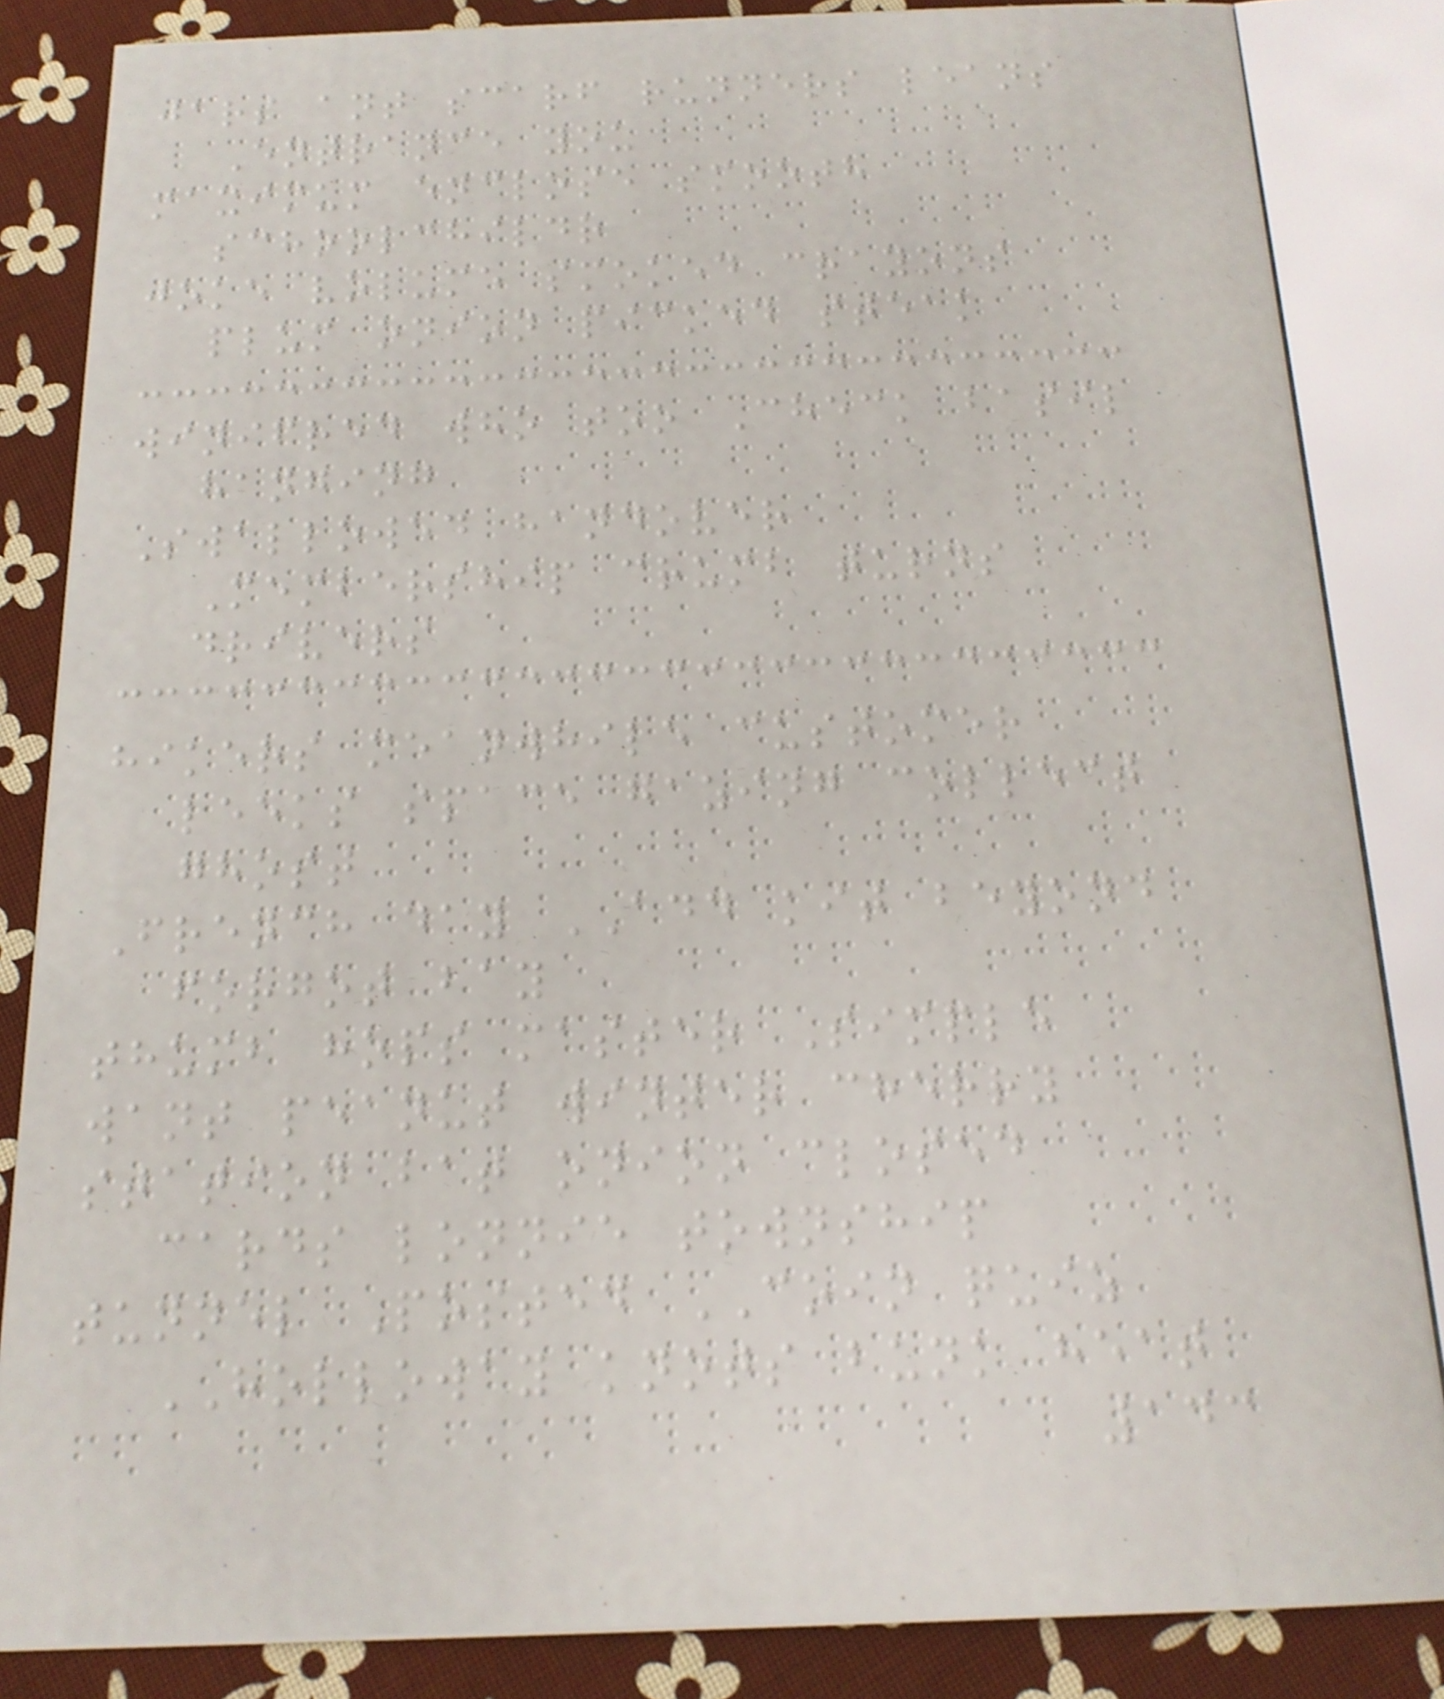jars ant scarf runners leans
Entrance you
maximum enclose smooth
schoolchildr
joke volume smoked crayons
plum onion picked steak
winifred who too Check basil
hanging
Swallowed handover
Membership crumb turns
drivers
hikers meanwhile customer
leeks space gazing collect
ghost
French day ADD kit beyond
forgot bay
thumb hops master Simple
want peanut winter cherry
station bat onion closed
cards lonnie township
tunnel Posted COIN quiz
HOLLOWAY knots bunk heat
143
